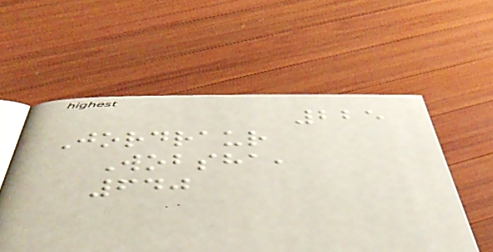225
Jordraur
Wobsha,
640
